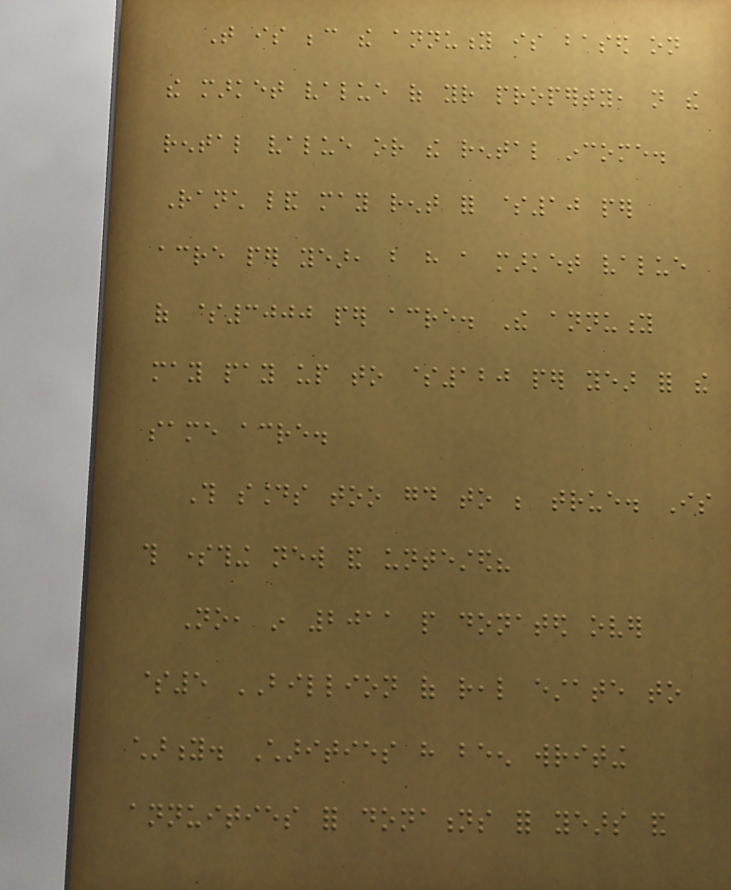That is because the annuity is based on
the market value of your property, not the
rental value or the rental income.
Ranch land may rent for $10 per
acre per year, but have a market value
of $3000 per acre. The annuity
may pay up to $120 per year for the
same acre.
This sounds too good to be true. Is
this something new and untested?
No, in 2011 people donated over
$5 BILLION of real estate to
charity. Charities have been writing
annuities for donations for years and
